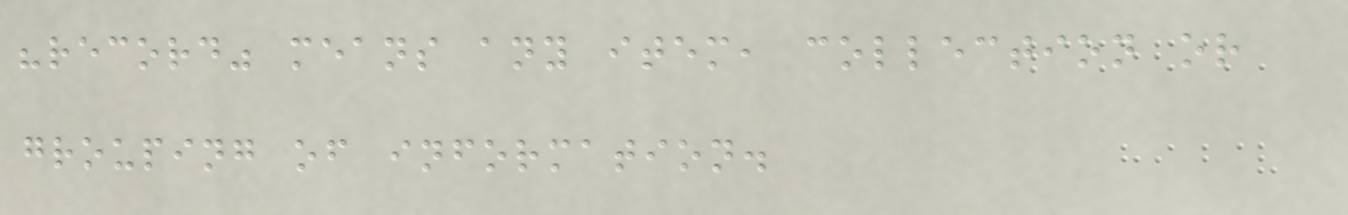"record" means any item, collection or
grouping of information.
